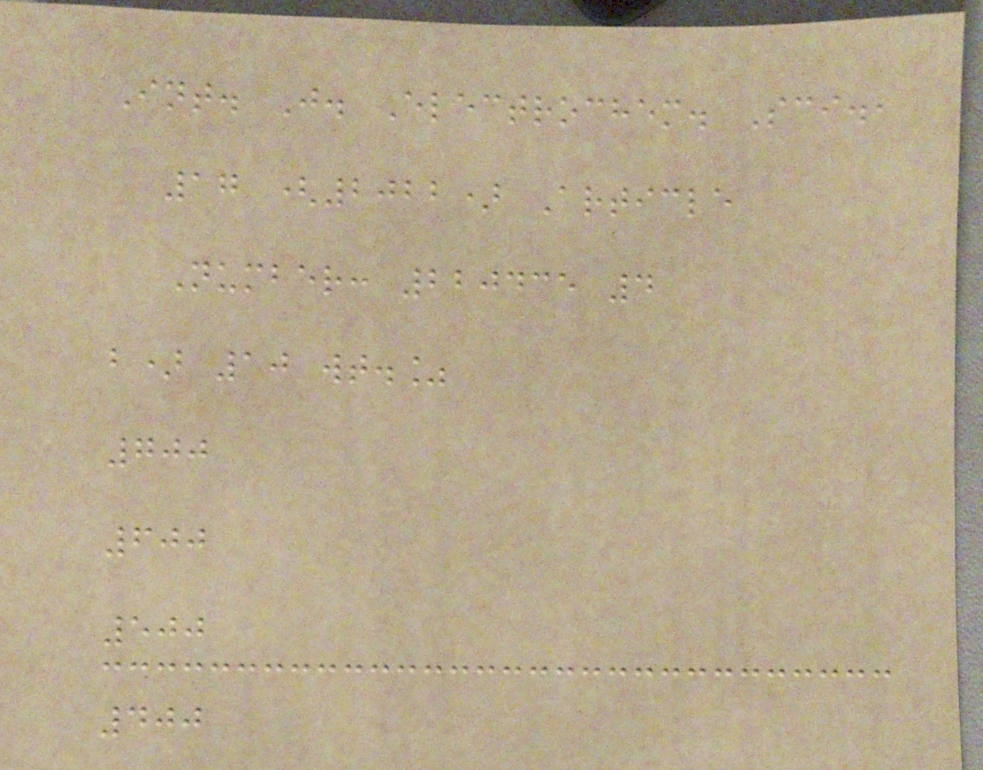Int. J. Electrochem. Sci.,
17 (2022) Article
Number: 220435 4
b) 10 wt.%
700
600
500
400
